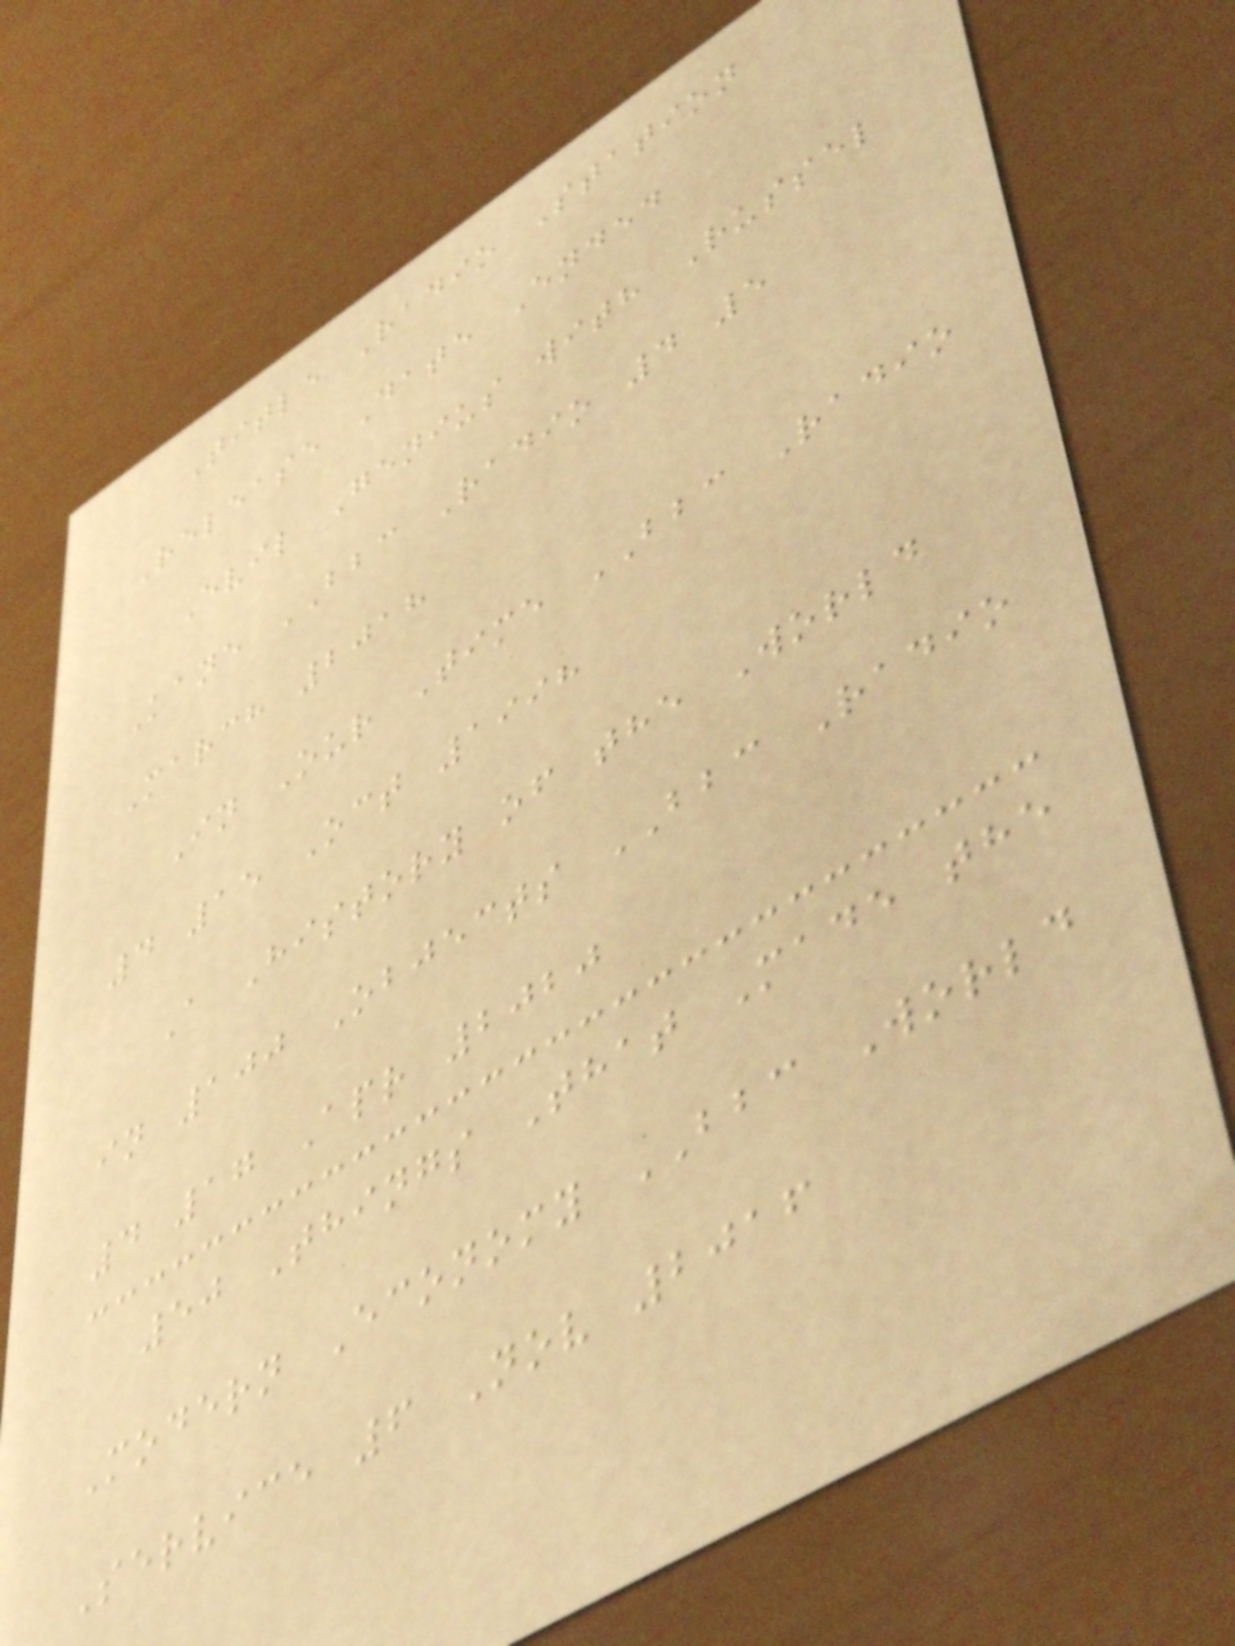Title Radio Station
Release Date Ended
Evil Genius with Russel
Kane BBC Radio 4 5
March 2018
In Our Time BBC Radio
4 15 Oct 1998
A History of the World
in 100 Objects BBC Radio
4 17 Apr 2020
50 Things That Made the
Modern Economy BBC World
Service 6 Nov 2016
